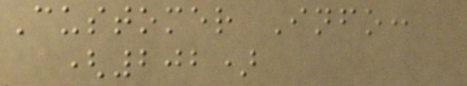Customer Info:
(202)
